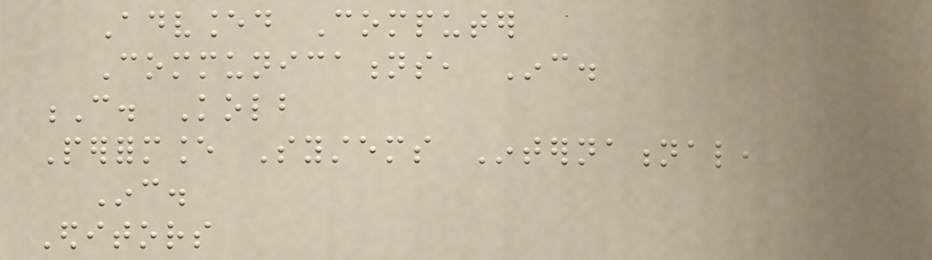Advanced Computer
Communications, Inc.
C. Kolb
Performance Systems International,
Inc.
Editors
